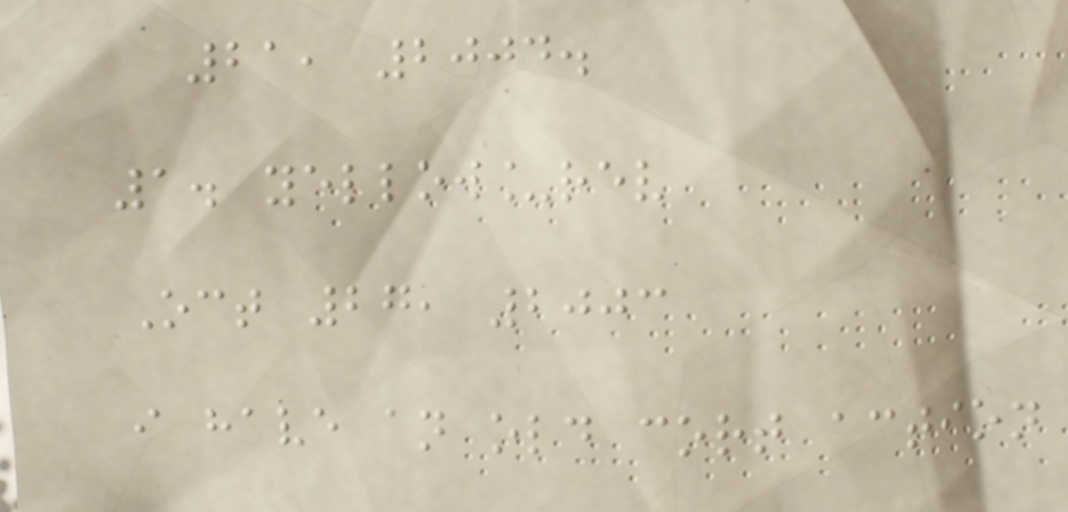21, 2004.
1. yellow_rev
Oct 27, 2003
i have an old cort action
